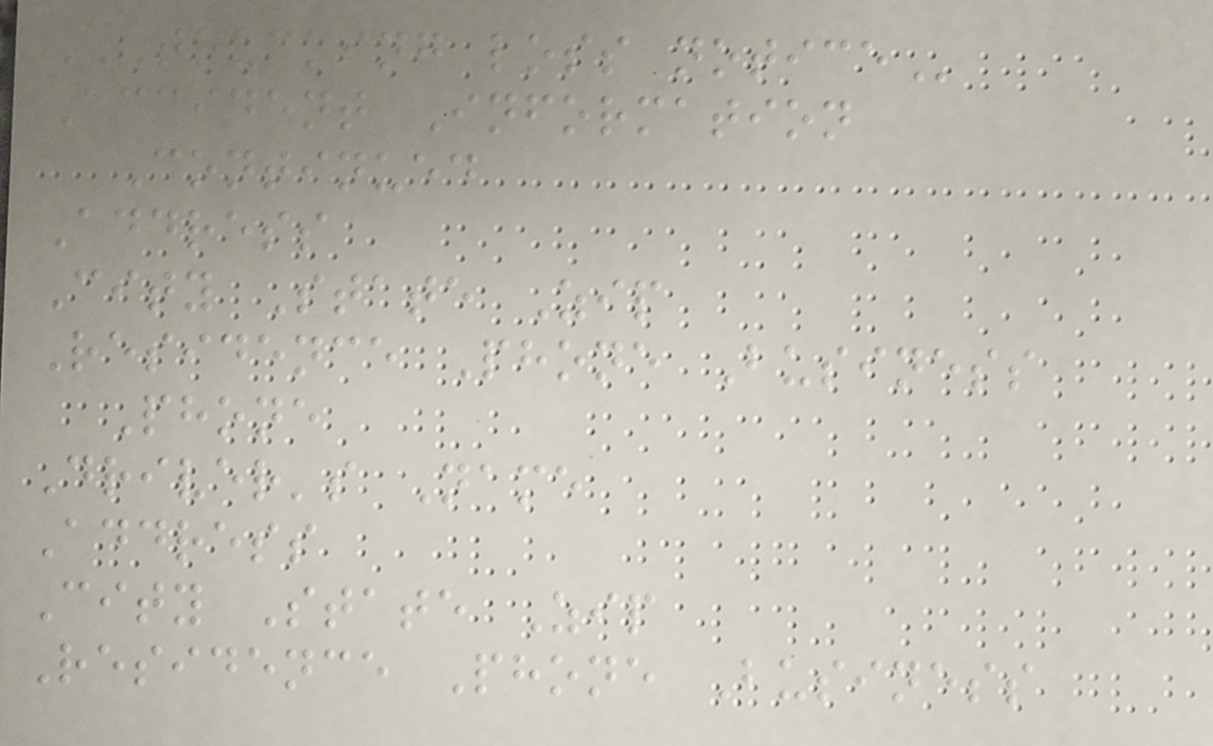TRUCKING LOSS NOTICE
Accident Information
Continued
Address
City State Zip
Residence Phone Business
Phone
Driver's Name
Address
City State Zip
Residence Phone Business
